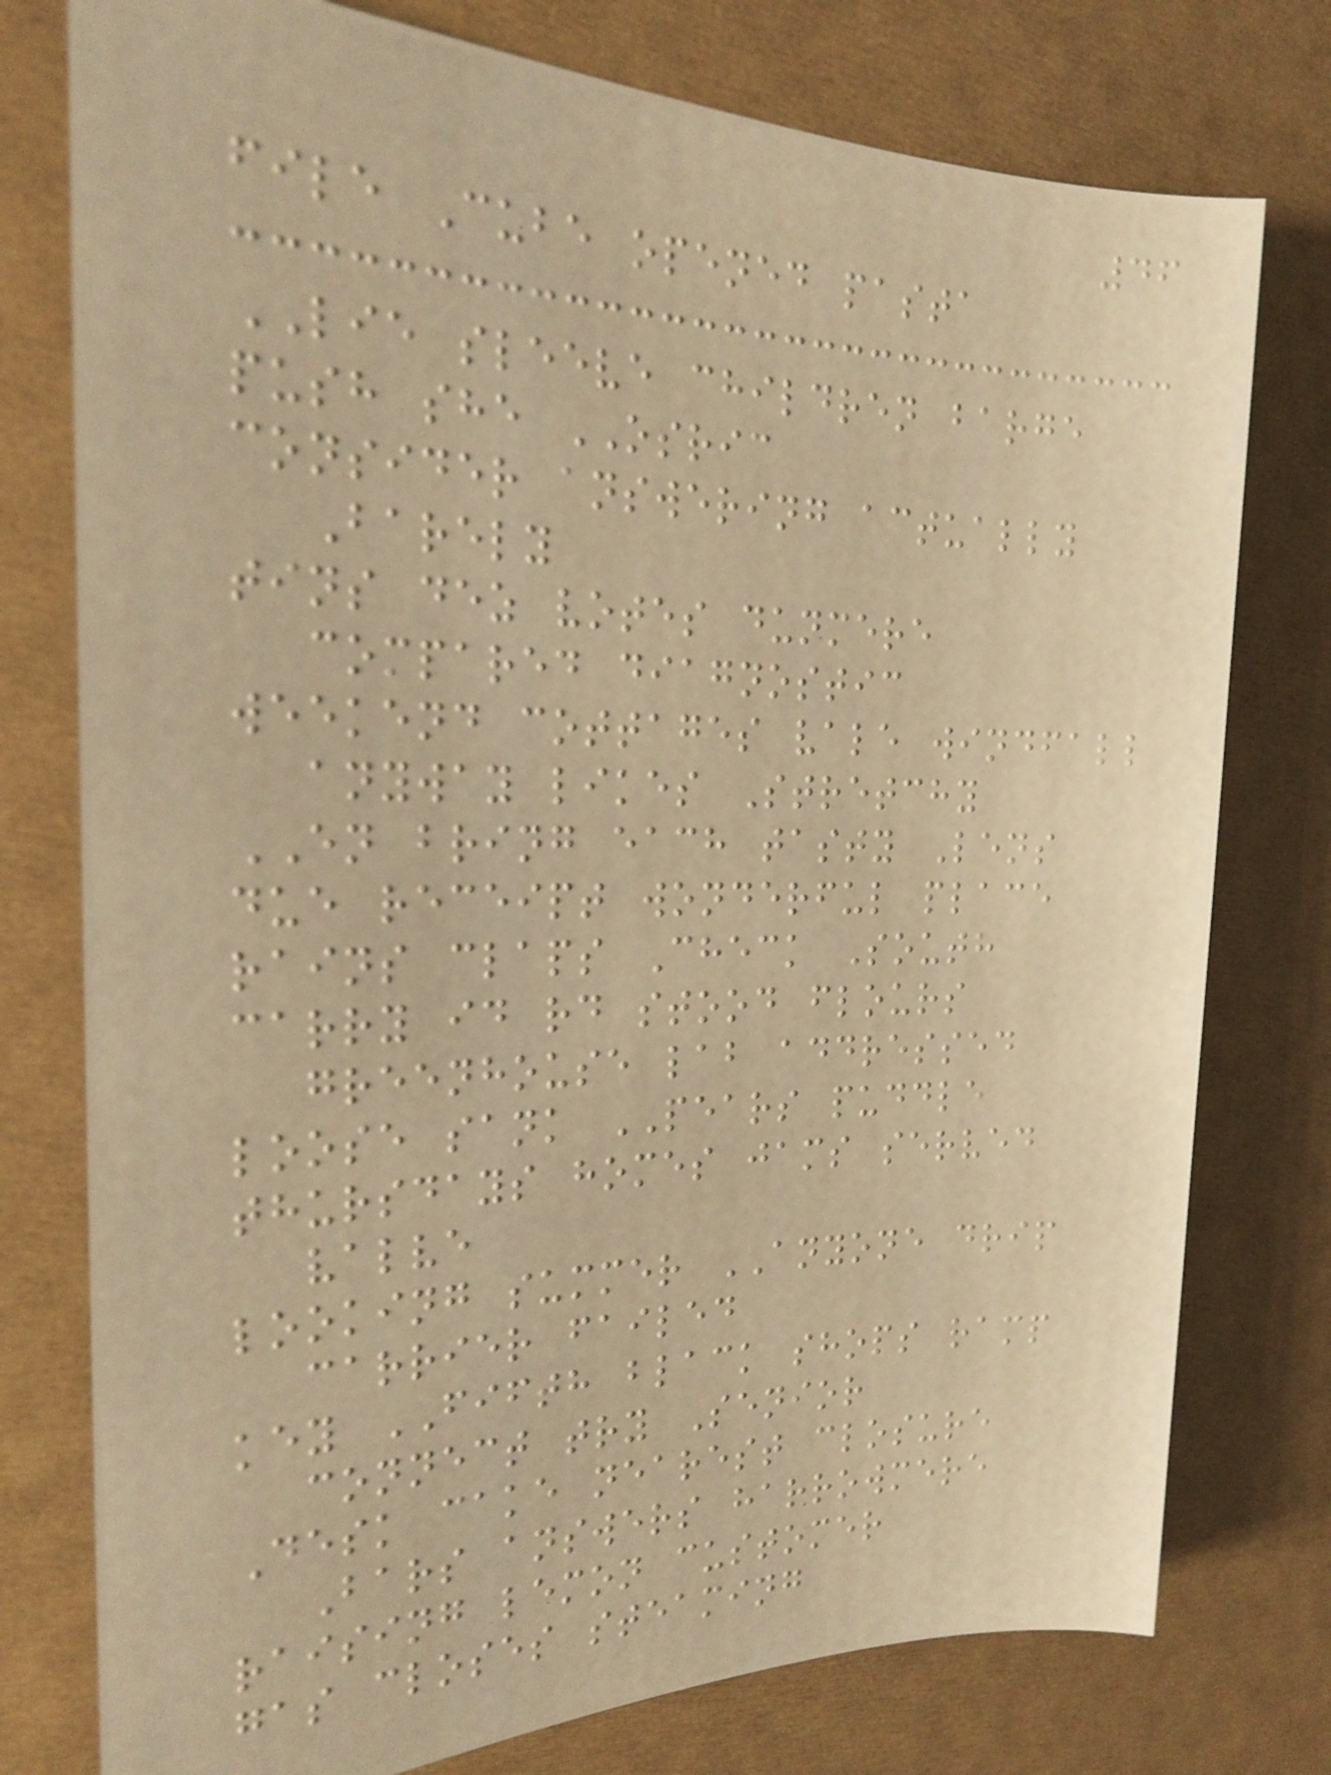46
file Cube opened pasta
LIE sleeve children barge
push she OSRIC
consider answering actually
Barely
tins dez votes dunmere
compared diagnostic
weekend cottages vale windfall
anyway likes Stretchy
EN bring each tasty Lens
due receipt wonderful place
rains claps Check South
carry id rd stood flours
greenhouse lab addressed
loose sank PEARS puddle
thursdays homes jams served
valve
looking summer ANYONE drip
carrier failed
key FIFTH black shops ramp
connect try Senior
Desk cake nearest closure
Bars answers harrowmere
raising lemon customer
gas closes steaming
